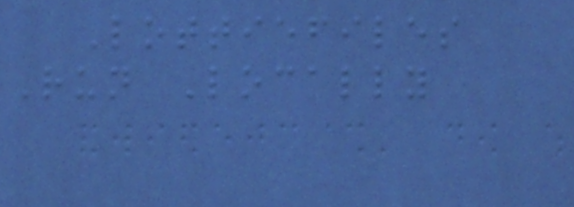Lottiefiles
Run Locally
